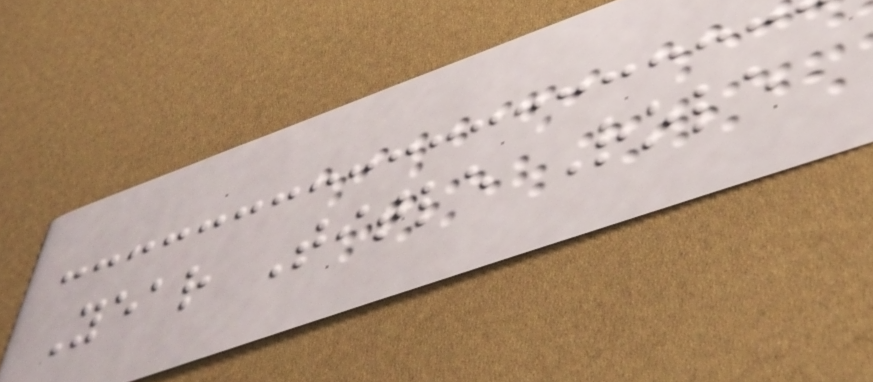Year Title Role
